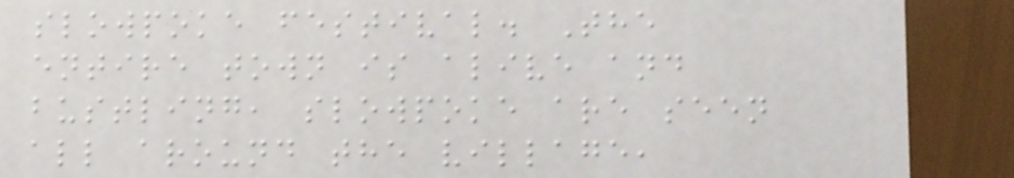slowpoke festival. The
entire town is alive and
bustling, slowpoke are seen
all around the village,
